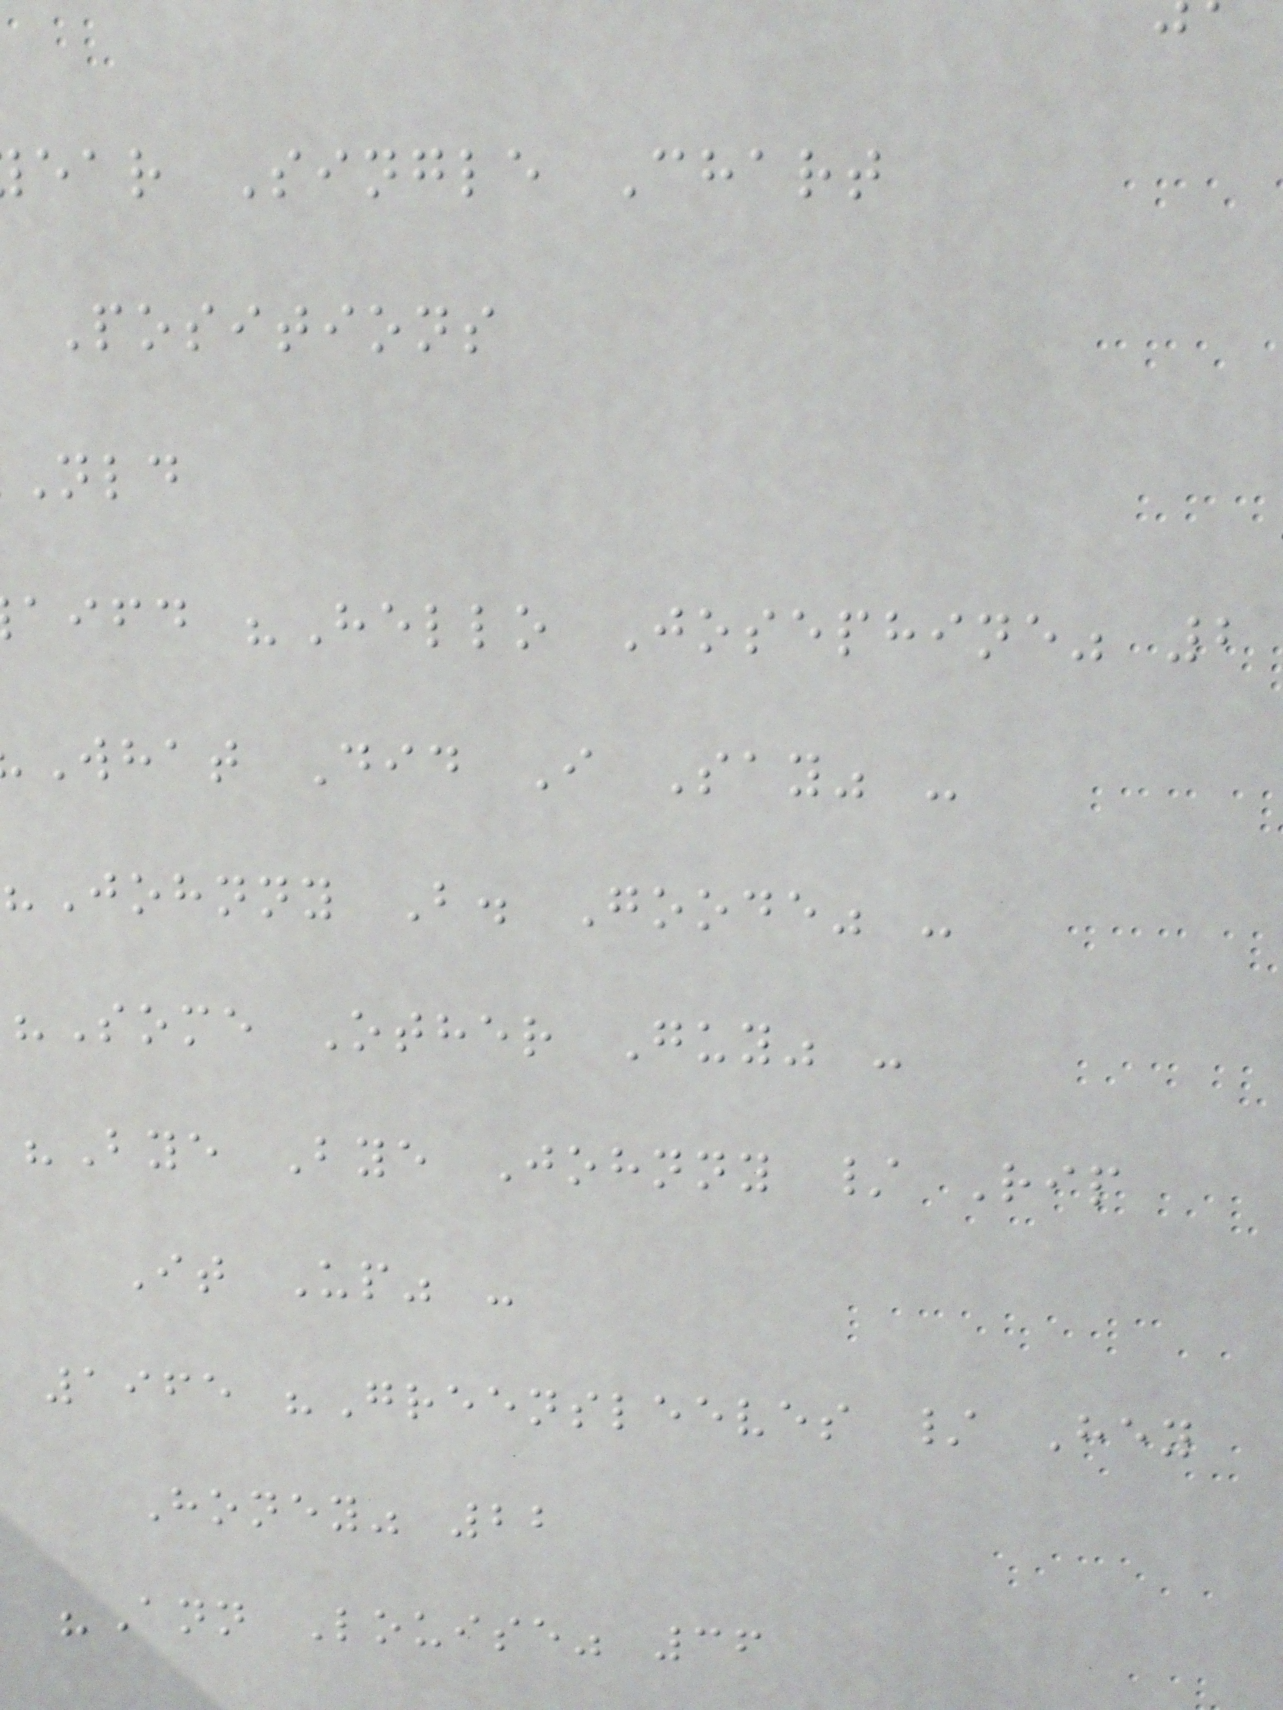ear Single Chart
Positions
aifd "Hello Josephine" 2
What Did I Say" -
"Johnny B. Goode" -
"Some Other Guy" -
"Bye Bye Johnny / Rip
It Up" -
1965 "Greensleeves / Hey
Honey" 22
"Ann Louise" 36
